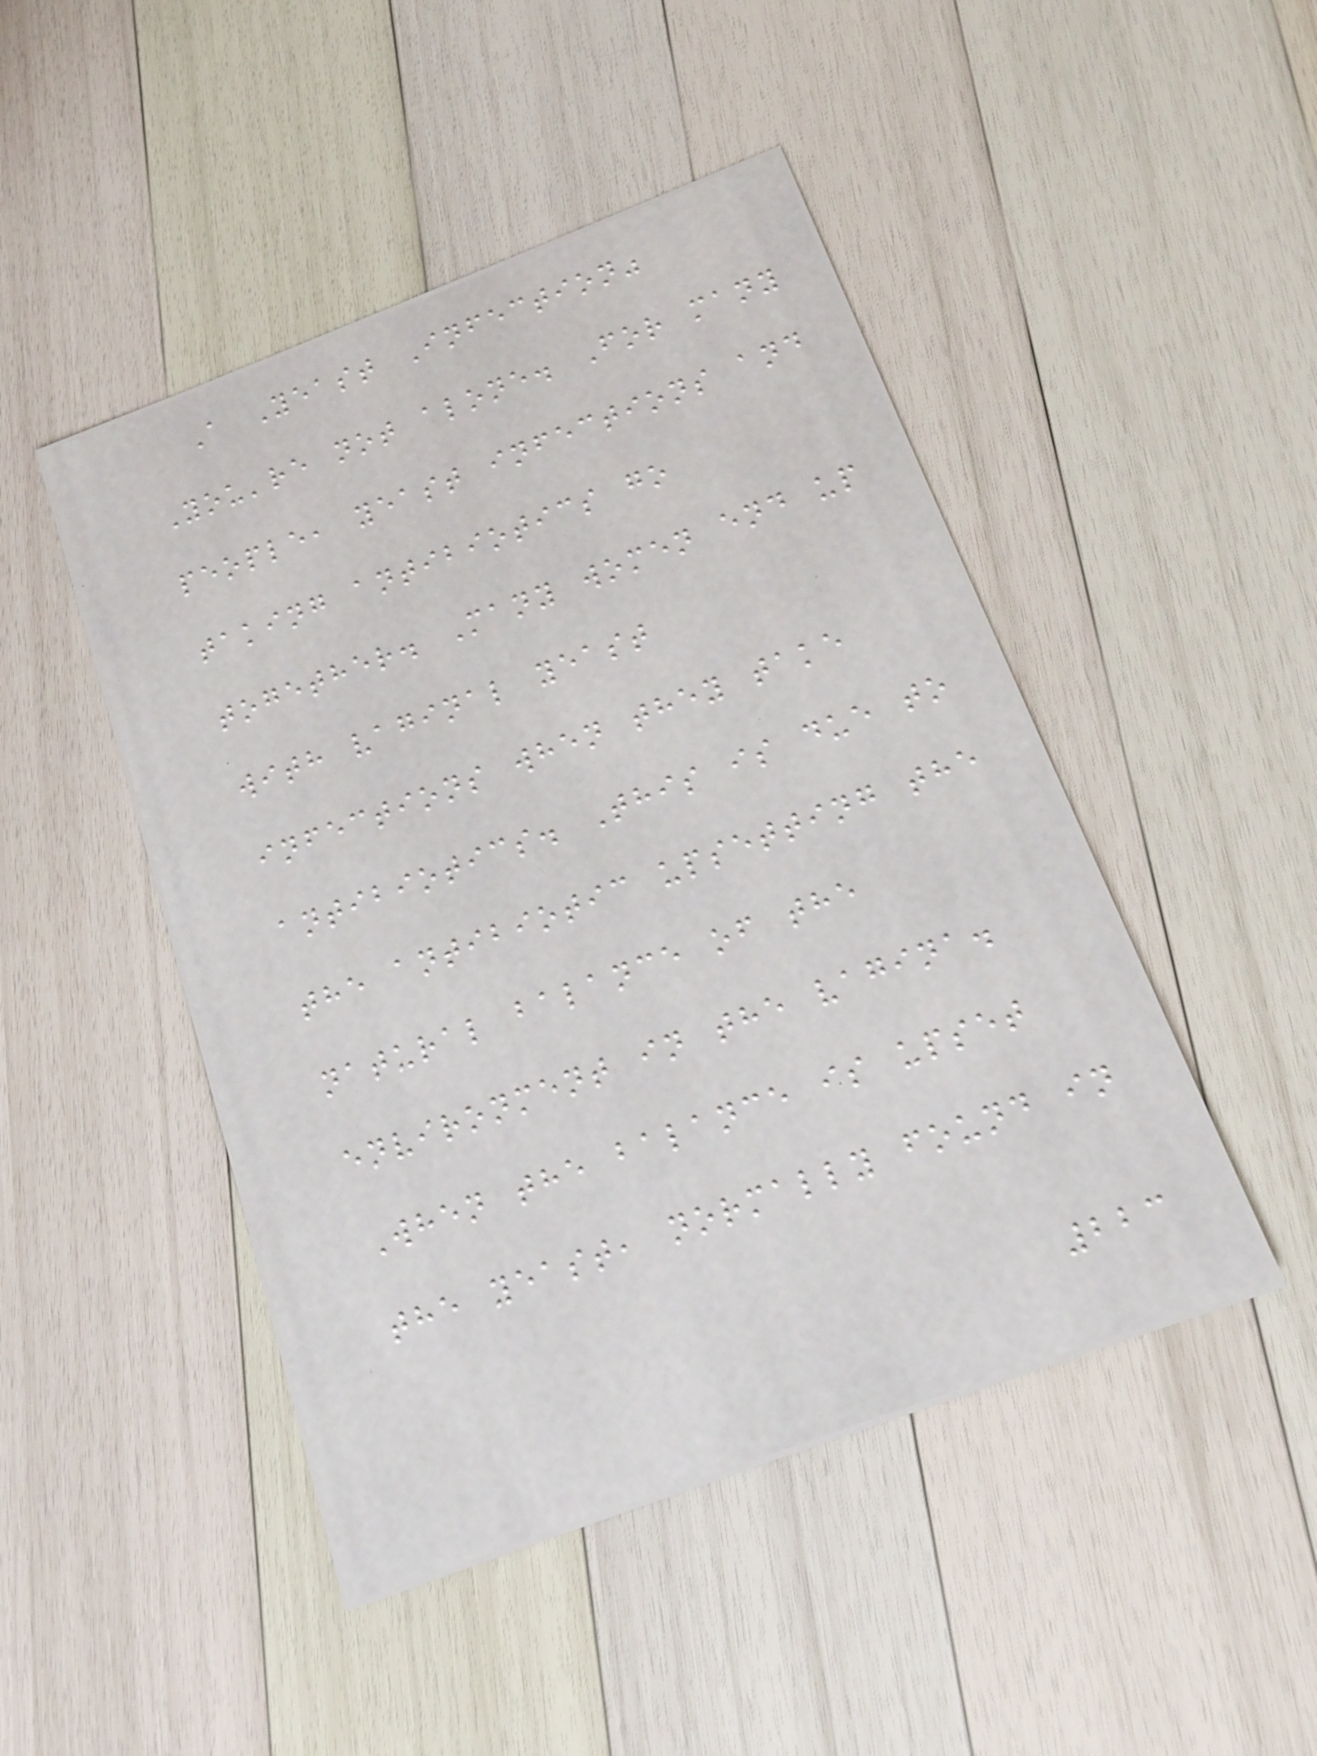A Yeast Infection"
You're not alone. For many
people, yeast infections and
taking antibiotics go
together. Many women end up
with vaginal yeast
infections when they take
antibiotics. This is due to
the antibiotic upsetting the
natural balance of the
environment in the vagina.
When the balance is upset
the yeast, normally found in
223
